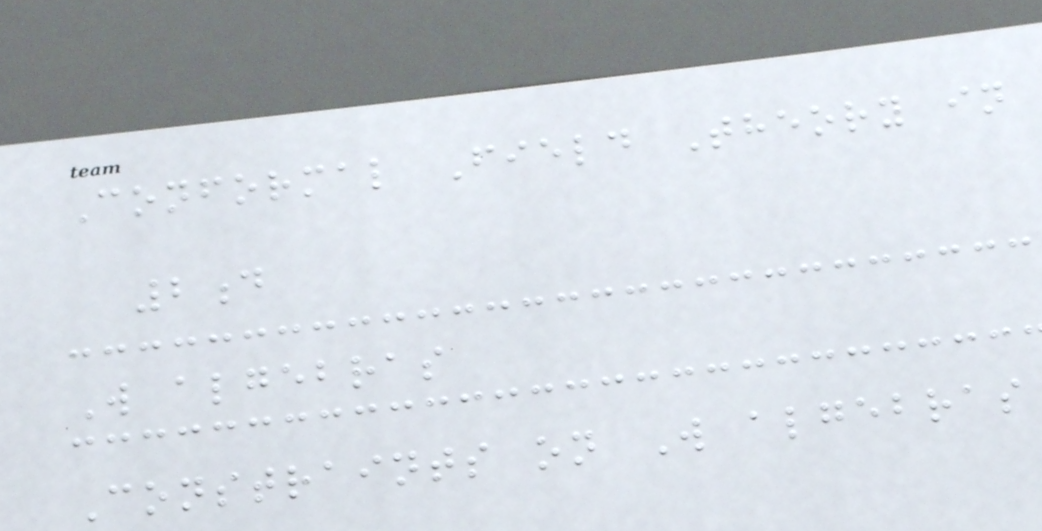Conformal Field Theory in
2d
W algebras
Constraints on W algebras
